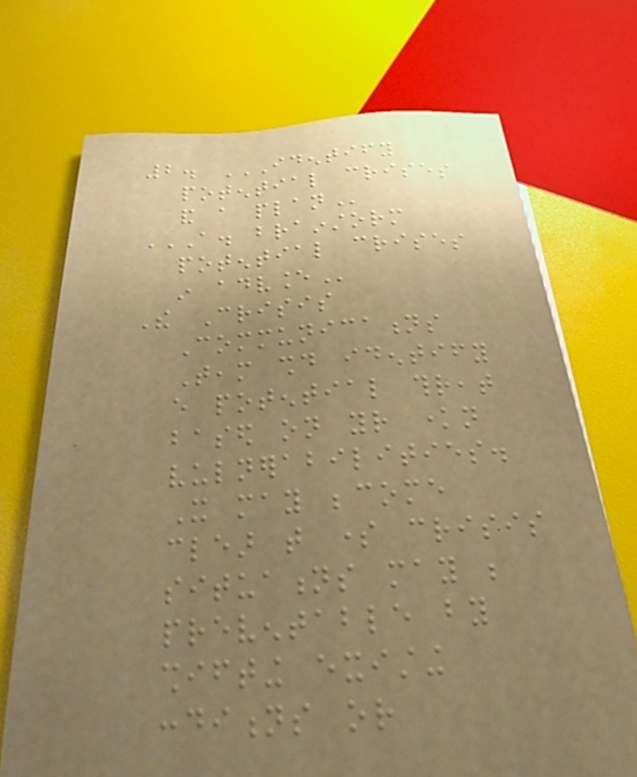2. IDENTIFY
POTENTIAL CRISES
AND A PLAN
A. BRAINSTORM
POTENTIAL CRISES
IN ADVANCE
The Crisis
Communications
Team should identify
every potential threat
based on your known
vulnerabilities.
It may become
clear that some crisis
situations may be
preventable by
shifting existing
conditions or
